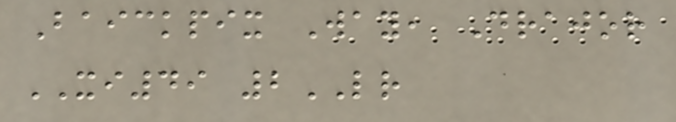Baickpix Way, Drajor
XI49 2LR
